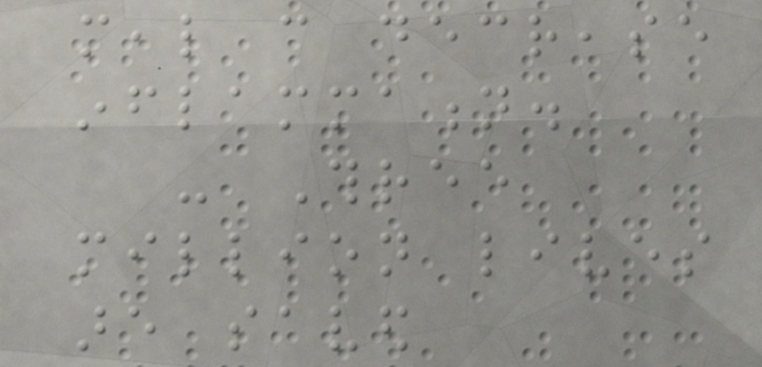meal can decrease
inflammation.
- Three
million lives
are saved
